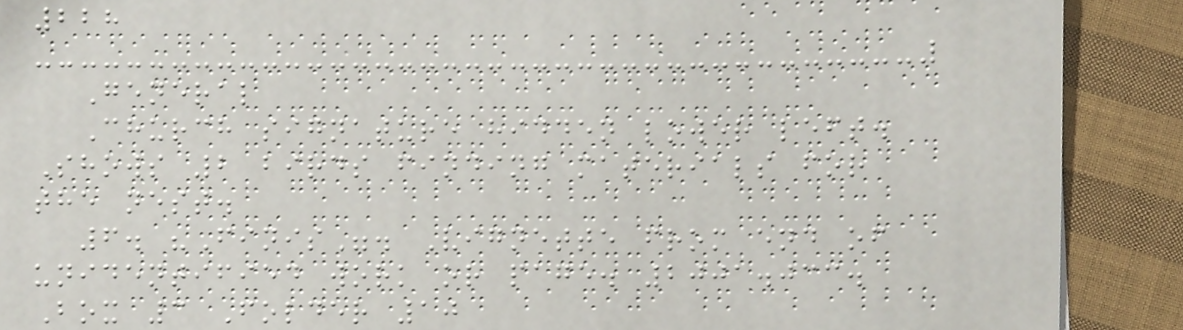228
General
Church signature hidden lower left.
Shows 2 birds finding materials for
the nest.
6. "Finis". Vignette from end of
unidentified work or page. 2001.033.
Box 3 Folder 10
